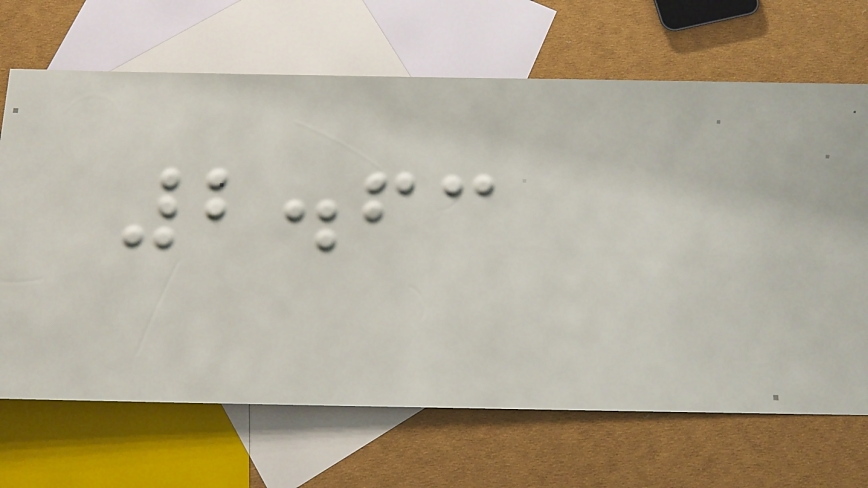2.63
